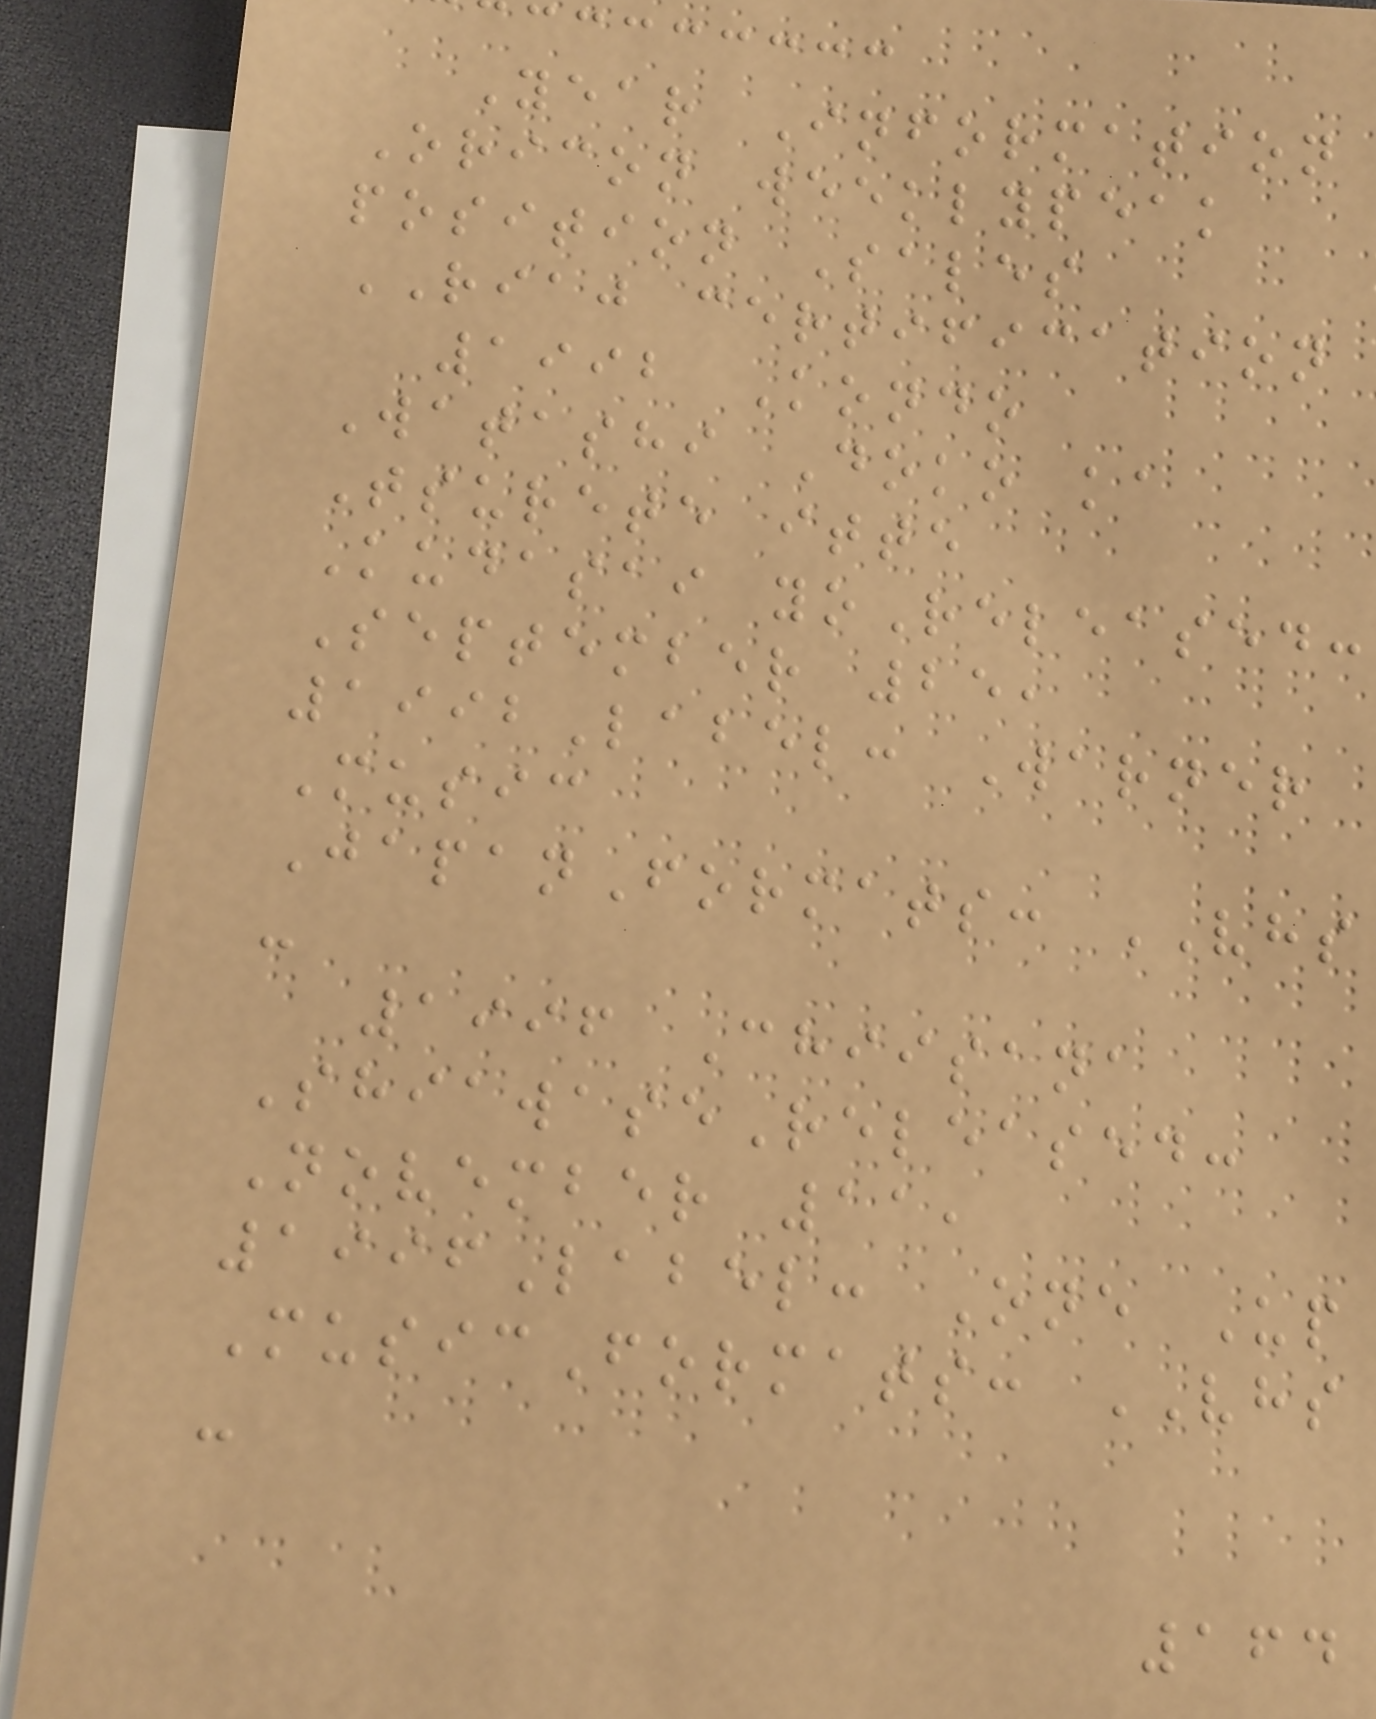Year Information
Oricon weeklypeak
position Sales
RIAJ certification
1992 Kondo
Watashi Doko ka
Tsurete itte
Kudasai yoReleased:
September 25,
1992Label: Warner
Music
JapanFormats: VHS
-
1996 Chiisana
ShiawaseReleased:
November 11,
1996Label: One Up
MusicFormats: VHS
-
164
